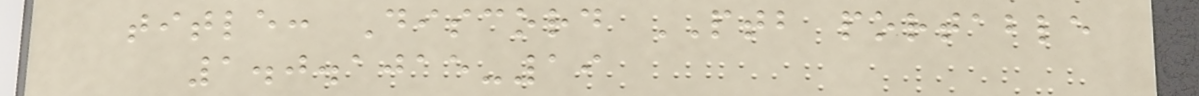title: Discord PTB portable
1.0.1015-19
